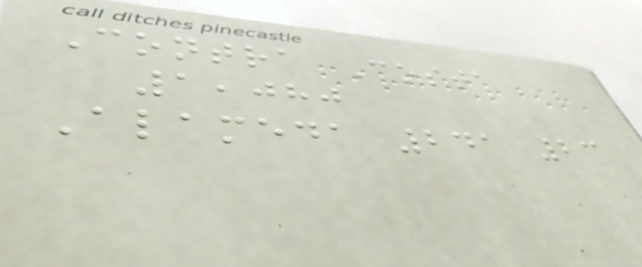Contra Costa
1,080
Alameda 241 23
